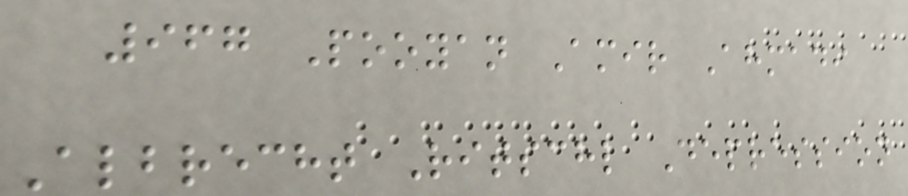967 Pooyan Amir Ahmadi
Albrecht Ritschl Depression
